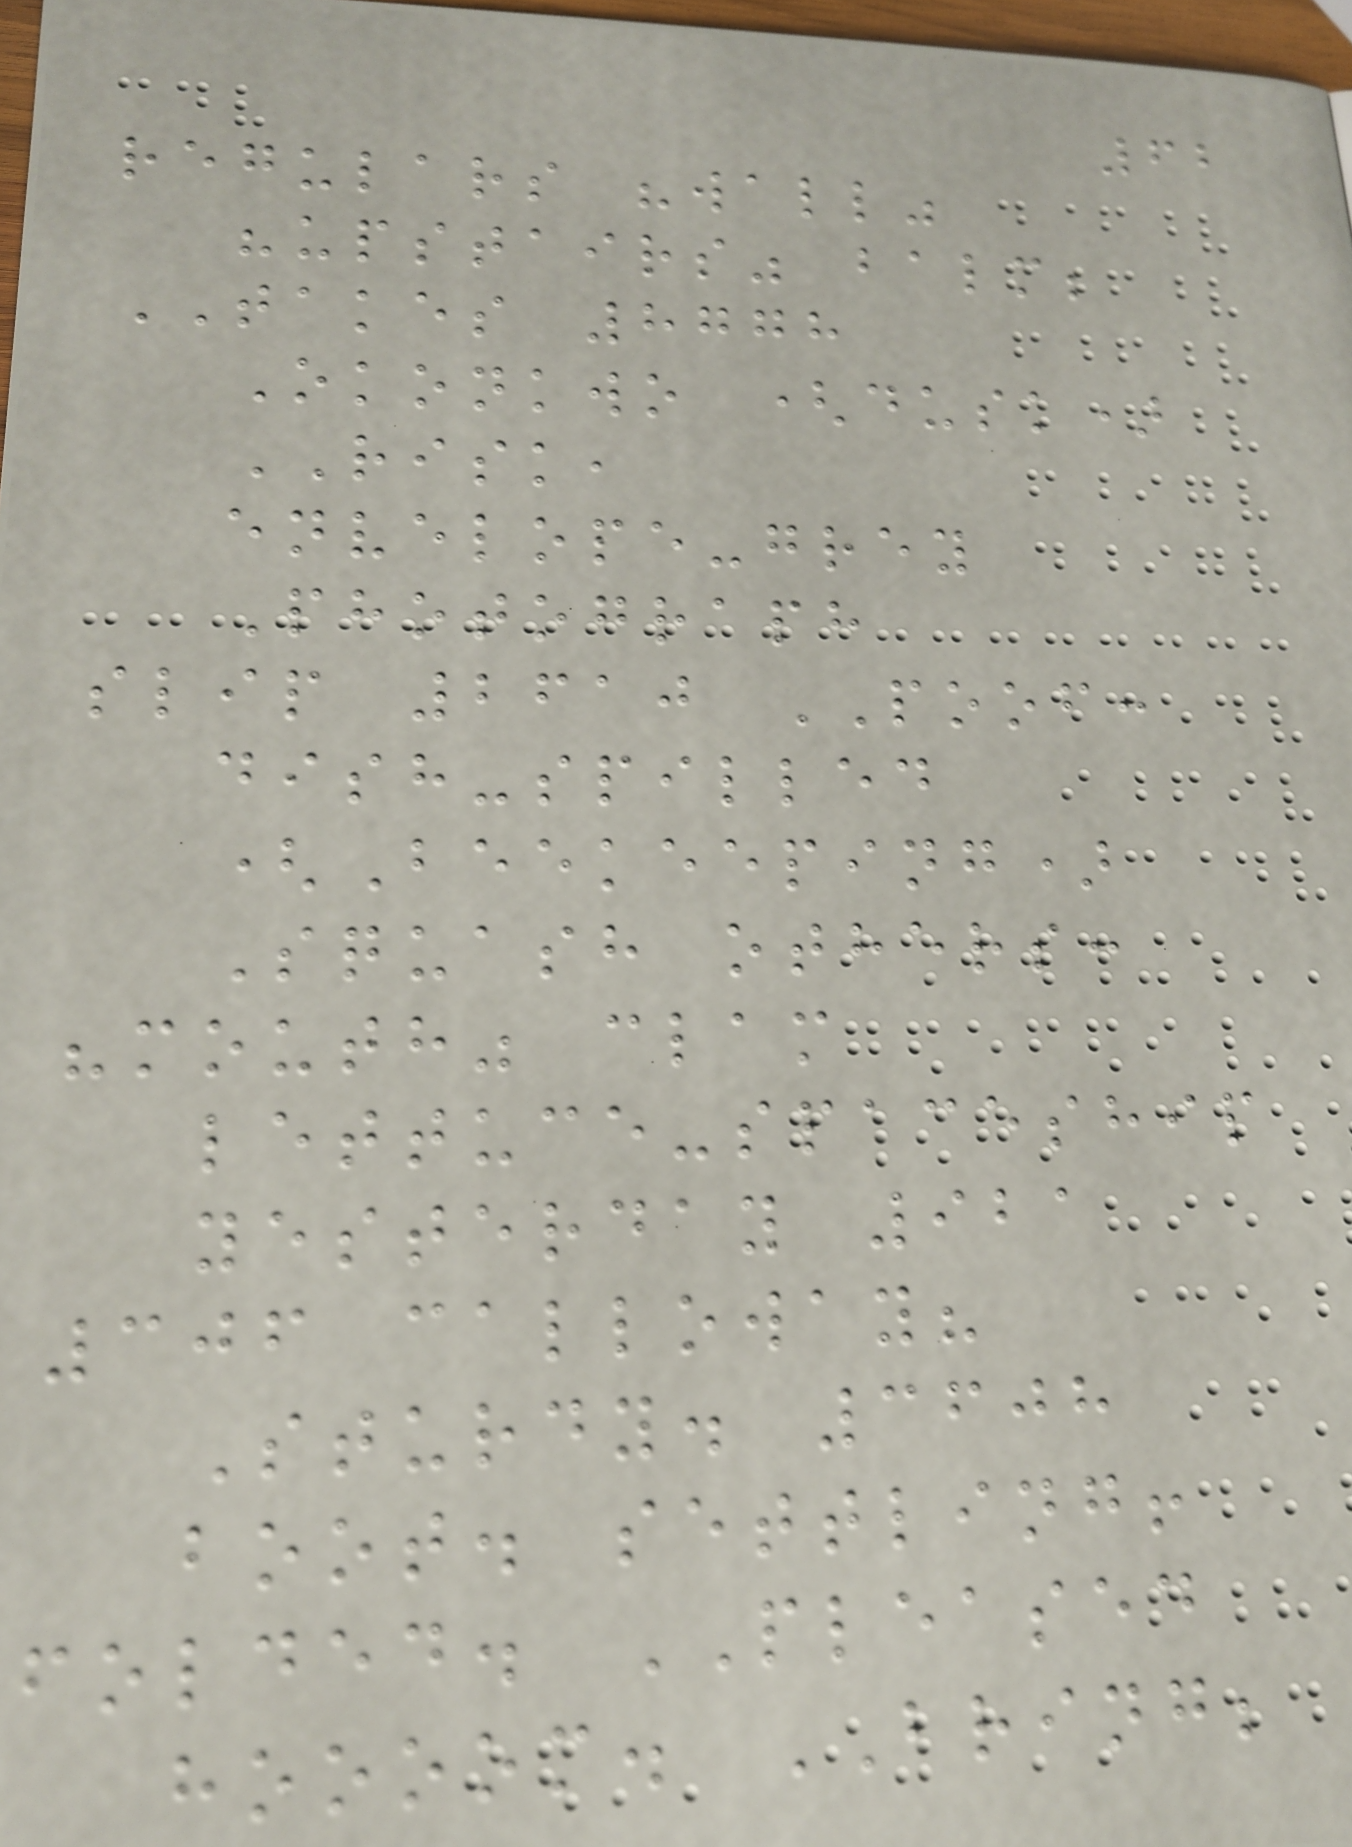62
regulars "wall"
"upstairs" balm;
TAKES 8778
Okonkwo (dusk)
RISK,
envelope-grey
Photograph
slip 2610 POOF:
dish-spilled
(Beekeeping)
Squash others:
"mouth" clam
lettuce-spaceship
yesterday 921
306 calloway?
Sturdy. 3608
boot. settling!
folded. PLEASED
hoooom. BRING;
